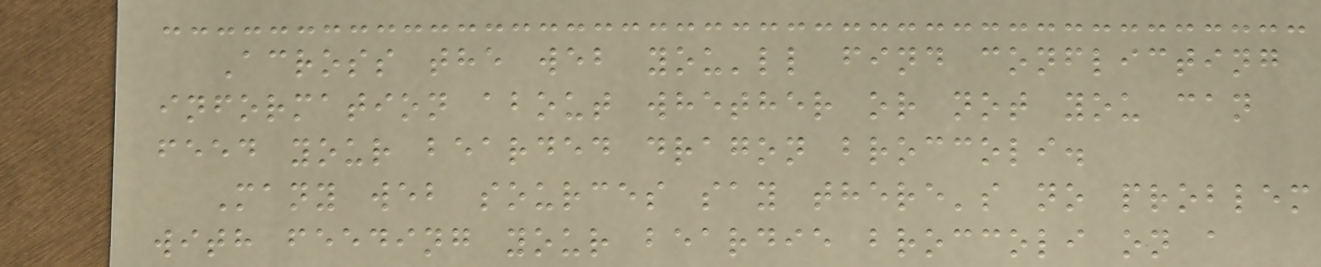Across the web you'll find conflicting
information about whether or not you can
feed your bearded dragon broccoli.
Many web sources say there's no problem
with feeding your beardie broccoli on a
